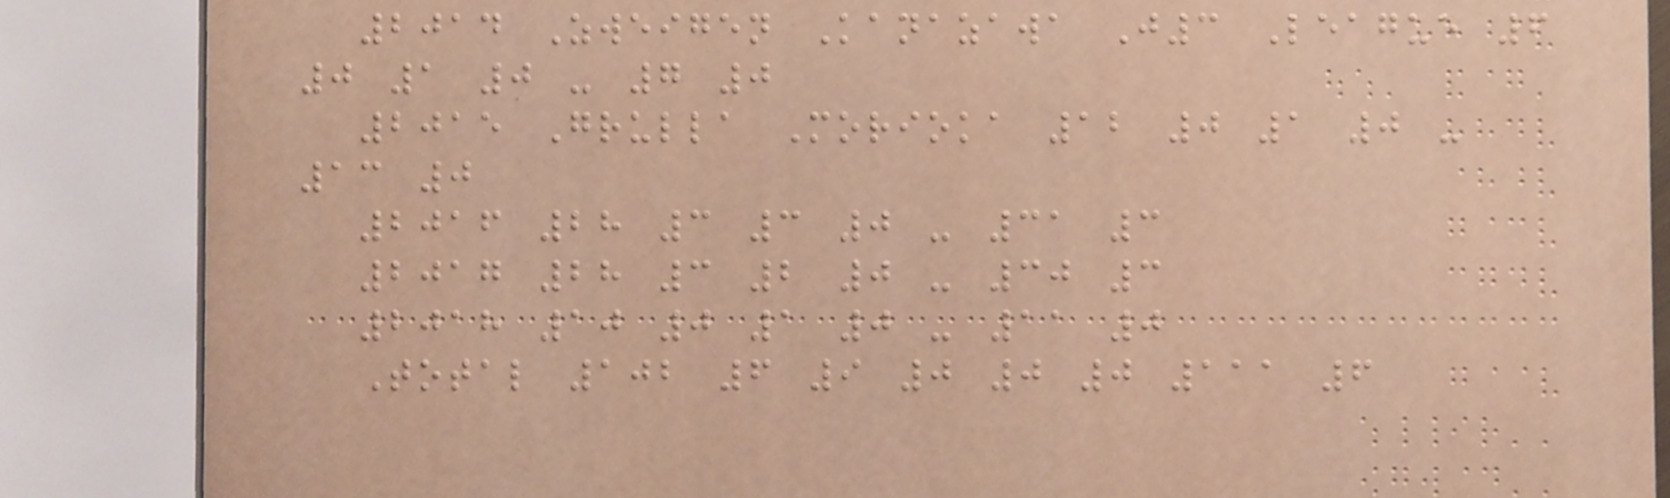2014 Zweigen Kanazawa J3 League 6
0 1 0 - 7 0
2015 Grulla Morioka 12 0 1 0 -
13 0
2016 28 3 3 0 - 31 3
2017 28 3 2 0 - 30 3
2018 10 0 1 0 - 11 0
Total 102 6 9 0 0 0 111 6
